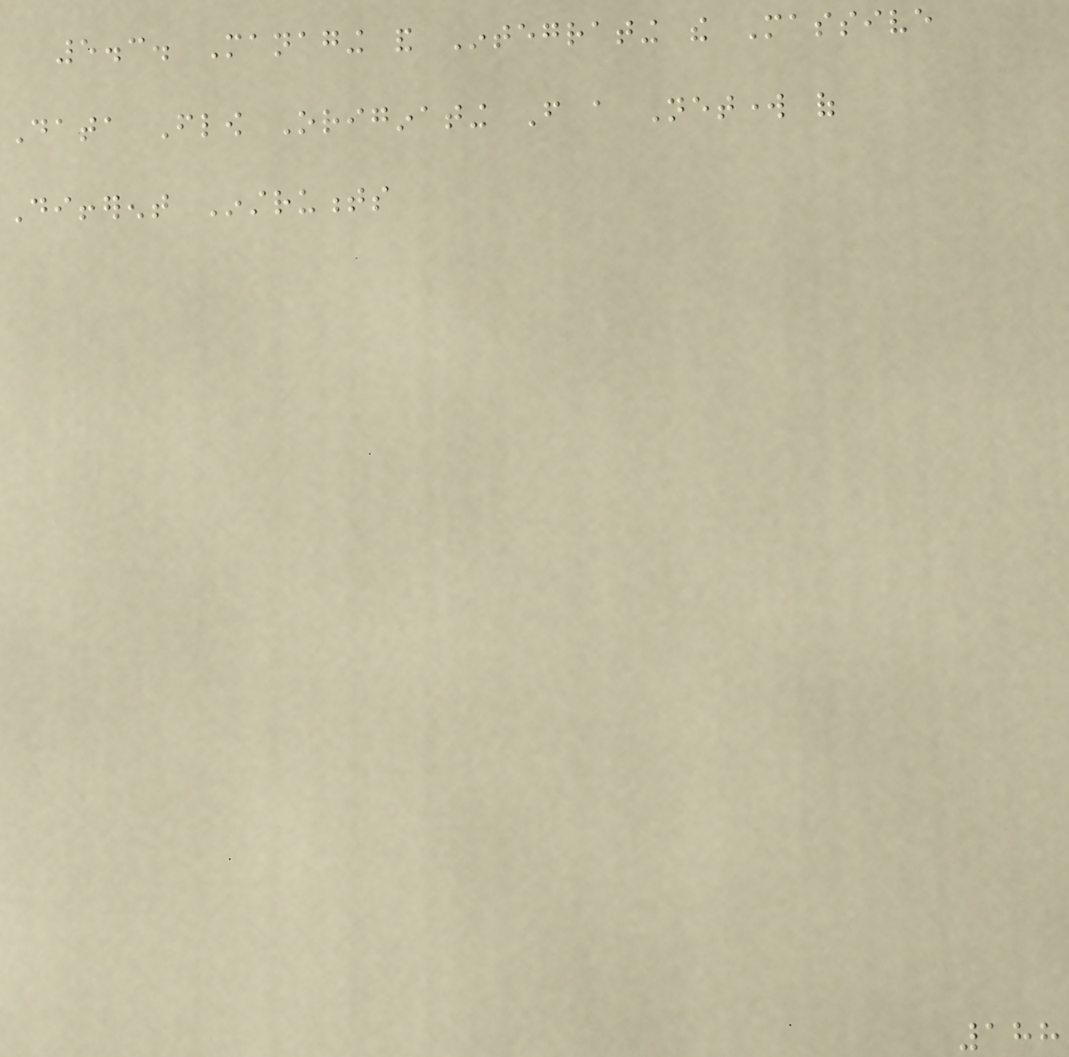5.3. Managing and Integrating the Massive
Data Flow Originating From a Network of
Different Instruments
188
